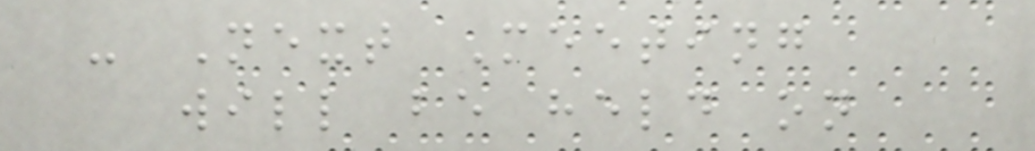- Next Meeting
will be held on
